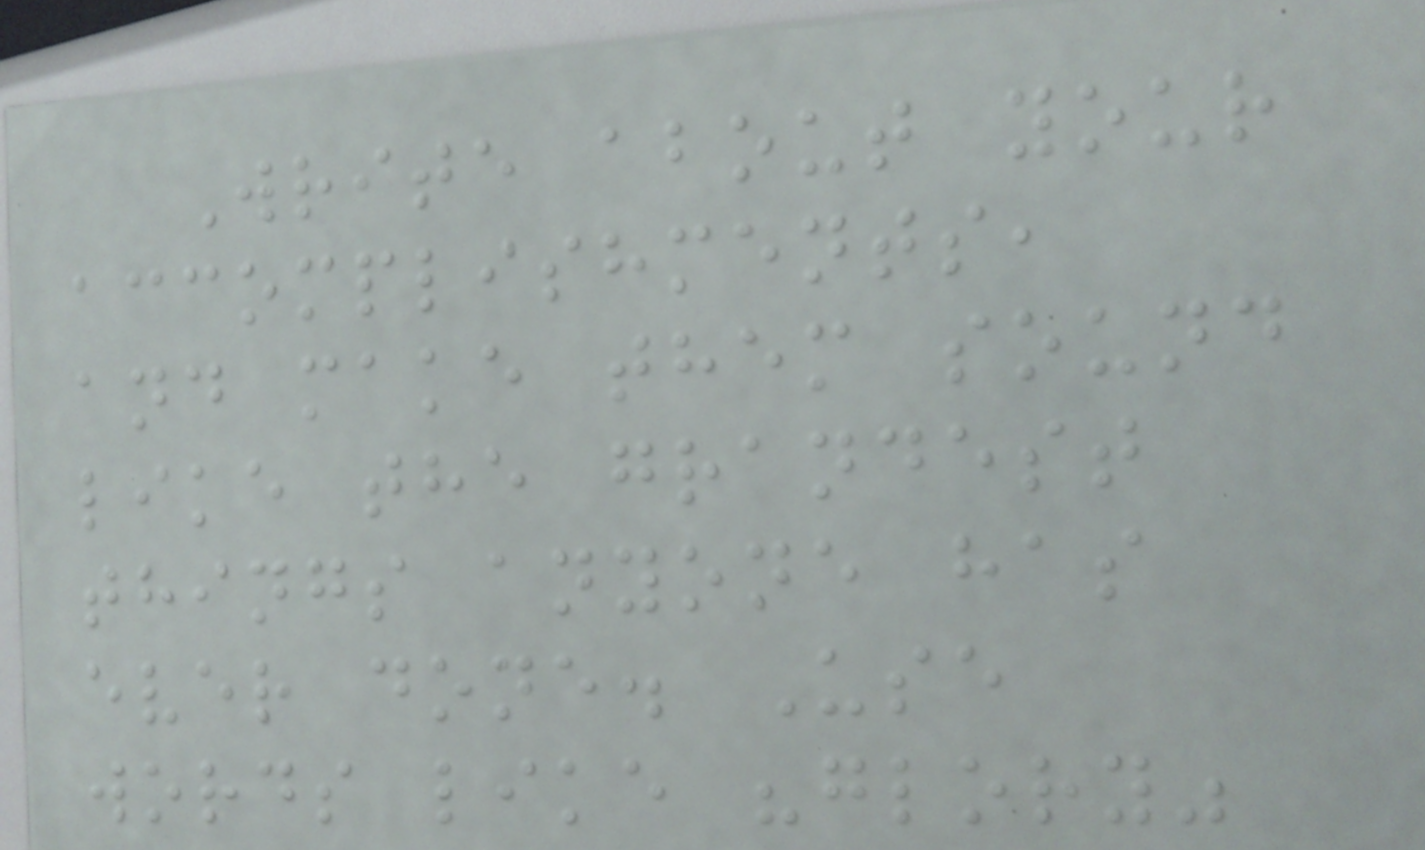Write about your
accomplishments,
and make them sound
like the grandest
things anyone has
ever done. Use
words like "glory"
